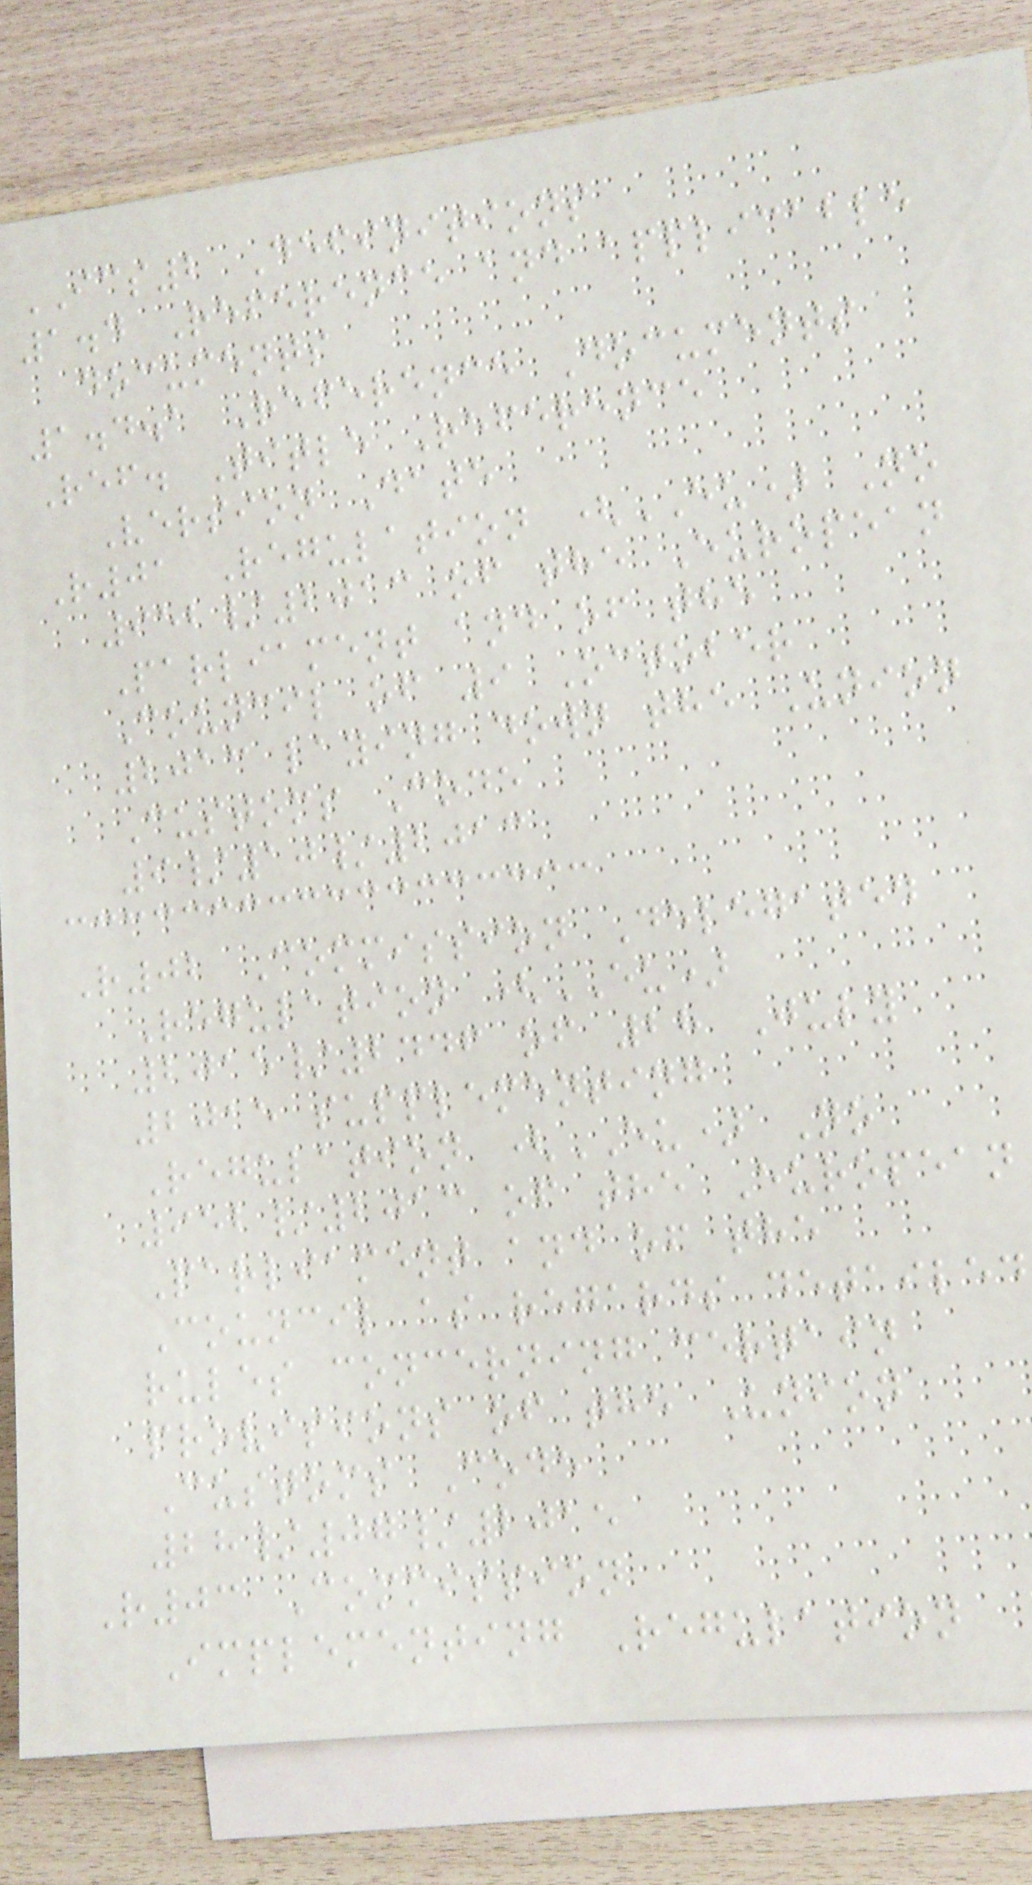ICS2 Definitions
1.4 Reference and applicable
documents
1.4.1 Reference Documents
Ref. Title Reference
Version Date
R01 Regulation (EU) No
952/2013 of the European
Parliament and of the
Council of 9 October
2013 laying down the Union
Customs Code
9/10/2013
R02 Commission Delegated
Regulation (EU)
2015/2446 of 28 July
2015 supplementing
Regulation (EU) No
952/2013 of the European
Parliament and of the
Council as regards detailed
rules concerning certain
provisions of the Union
Customs Code
28/07/2015
R03 Commission
Implementing Regulation
